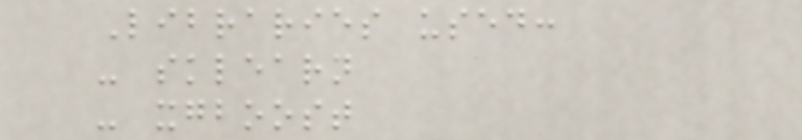Libraries used:
- sklearn
- xgboost
